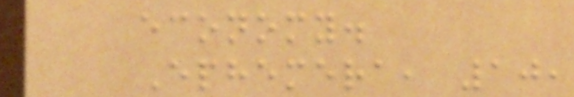economy.
Ephemera, 10,
